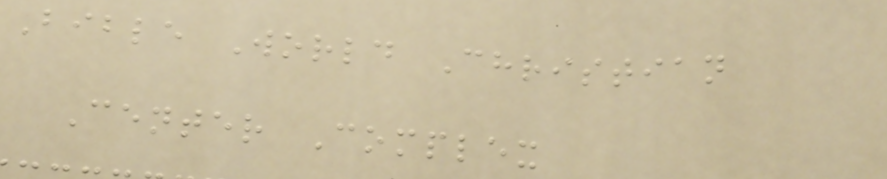Bible World Christian
Center Complex
